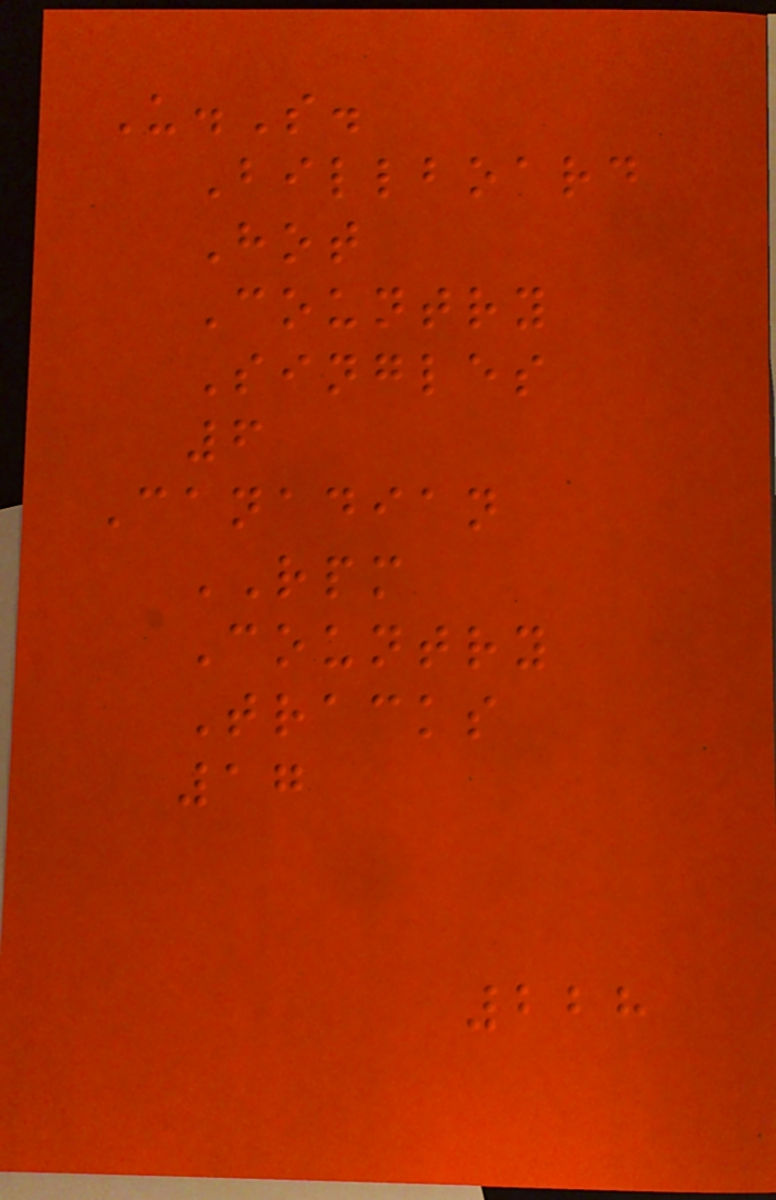U.S.
Billboard
Hot
Country
Singles
6
Canadian
RPM
Country
Tracks
17
228
